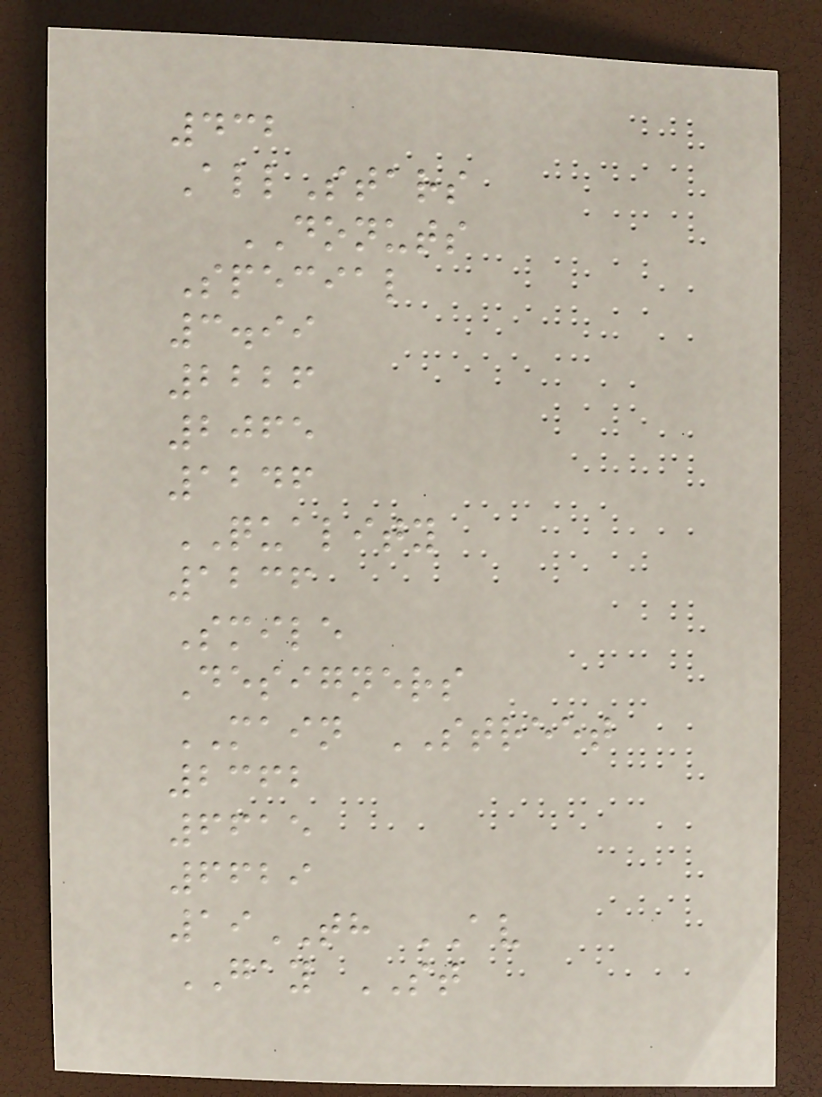432
AllStars
DONUTS
Special
3.99
2226
2065
1246
QUALITY
1236
Smile
Designers
MAIN STREET
2362
6615
6629
19TH AV
GAY ST
